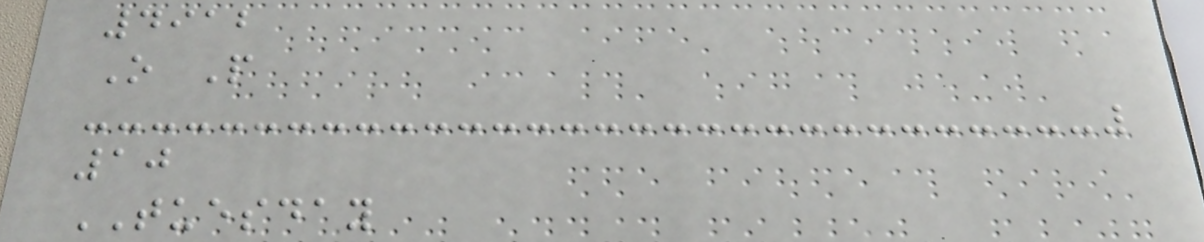4912
O P
10
TUESDAY
